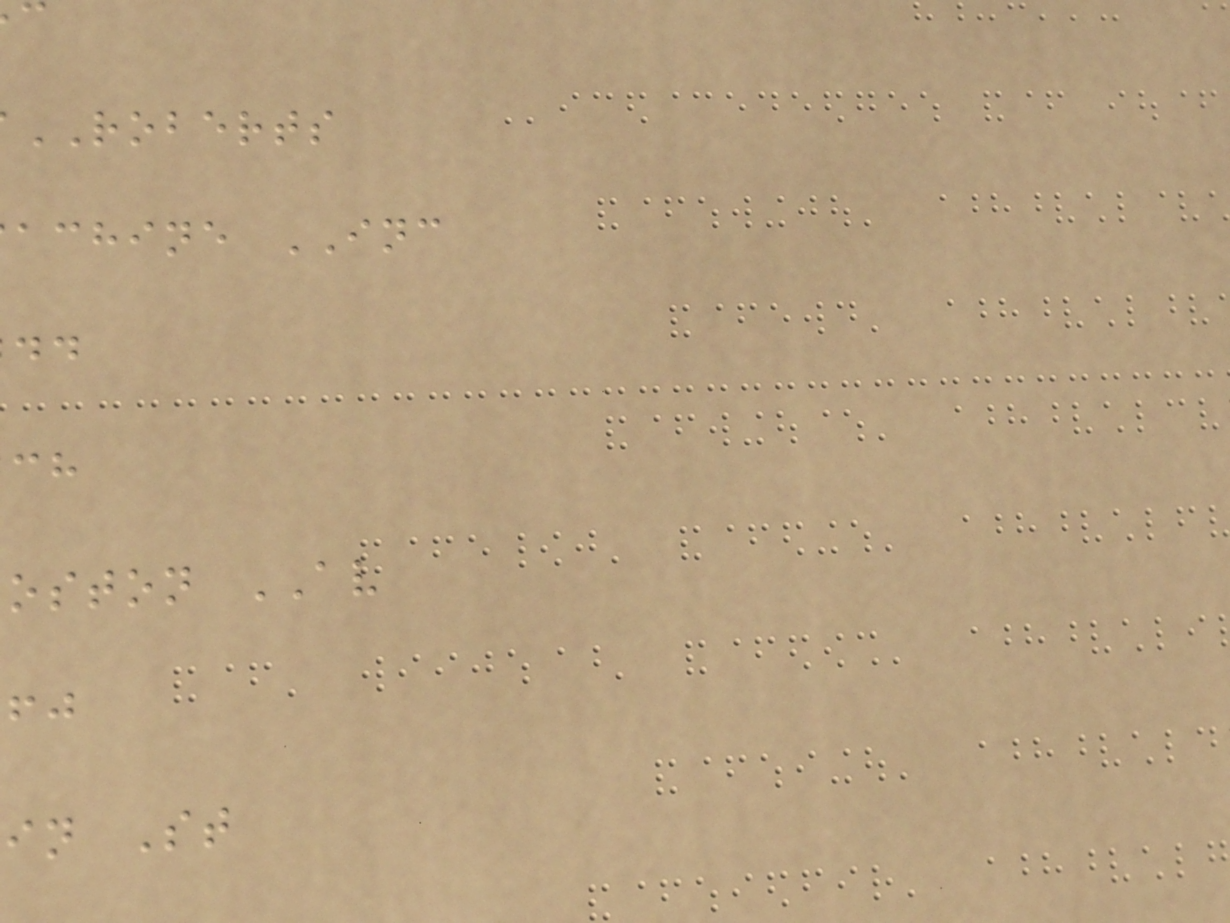ROBERTS
achine INC
oston AV
in St
